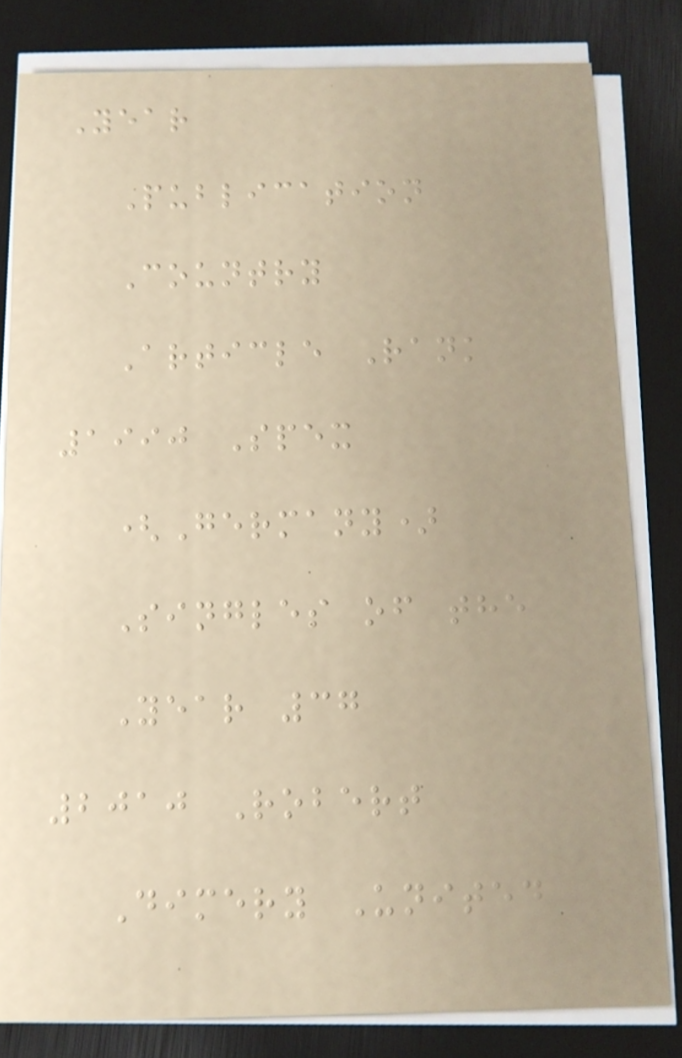Year
Publication
Country
Article Rank
1990 Spex
(Germany)
Singles of the
Year 37
2010 Robert
Dimery United
